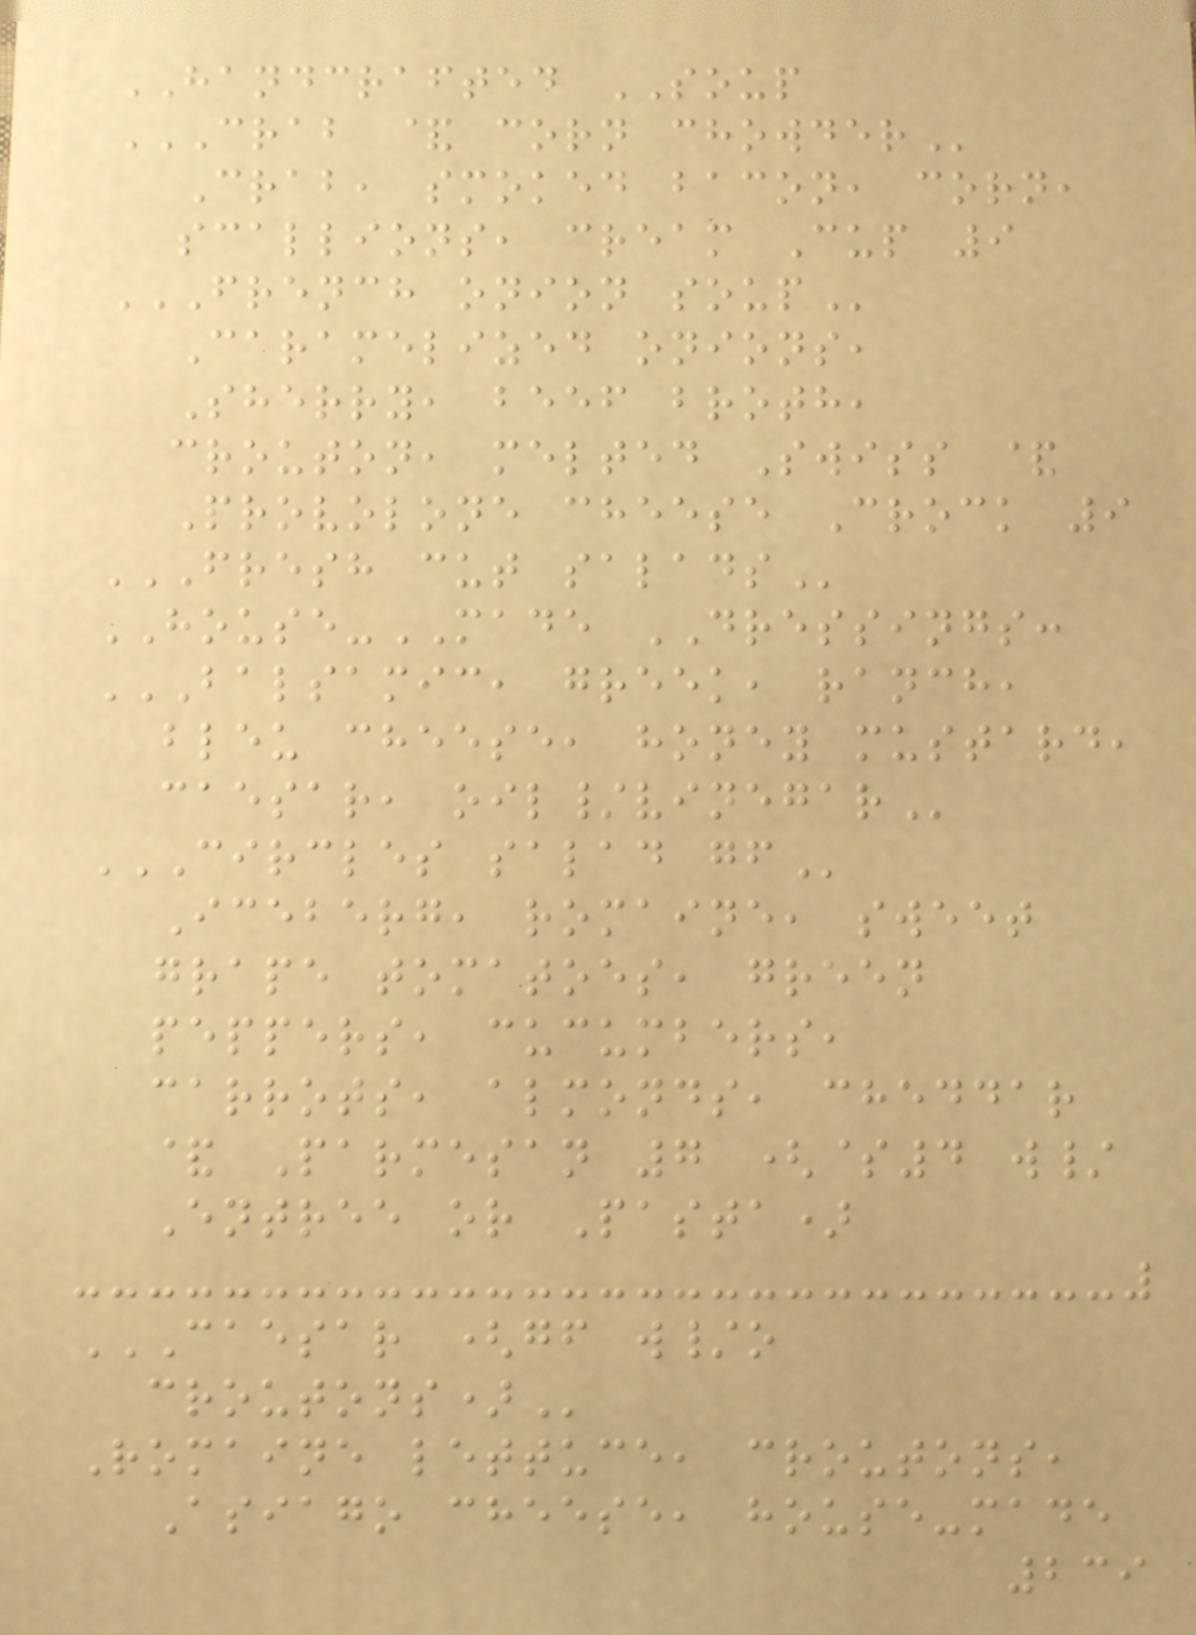HANDCRAFTED SOUP
CRAB & CORN CHOWDER
Crab, smoked bacon, corn,
scallions, cream Cup 9
FRENCH ONION SOUP
Caramelized onions,
Sherry, beef broth,
crouton, melted Swiss &
Provolone cheese Crock 9
FRESH CUT SALADS
HOUSE-MADE DRESSINGS:
BALSAMIC, GREEK, RANCH,
BLEU CHEESE, HONEY MUSTARD,
CAESAR, OIL/VINEGAR
CIRCLES SALAD GF
Iceberg, romaine, sweet
grape tomatoes, green
peppers, cucumbers,
carrots, almonds, cheddar
& Parmesan 7 ($4 w/
Entree or Pasta)
CAESAR (GF W/O
CROUTONS)
Romaine lettuce, croutons,
Asiago cheese, house-made
239
